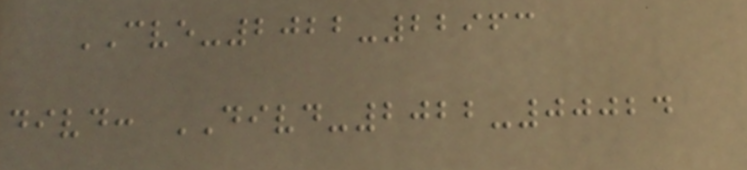CVE-2022-22963
divd: DIVD-2022-00024
